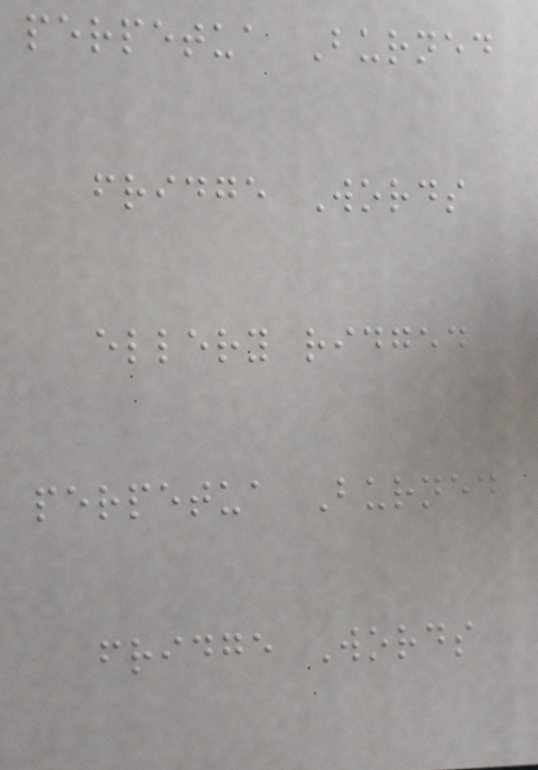perpetua Burned
fridge Words
ellery ridged
perpetua Burned
fridge Words
